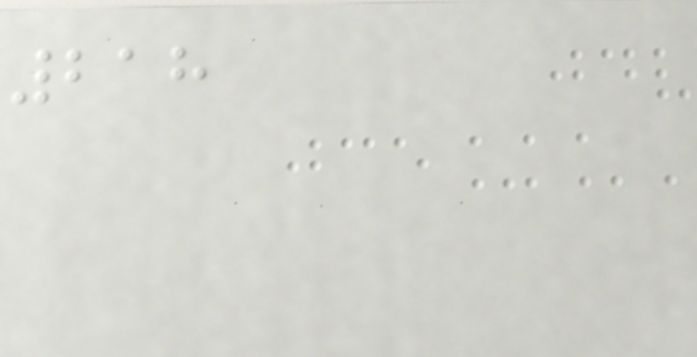218
